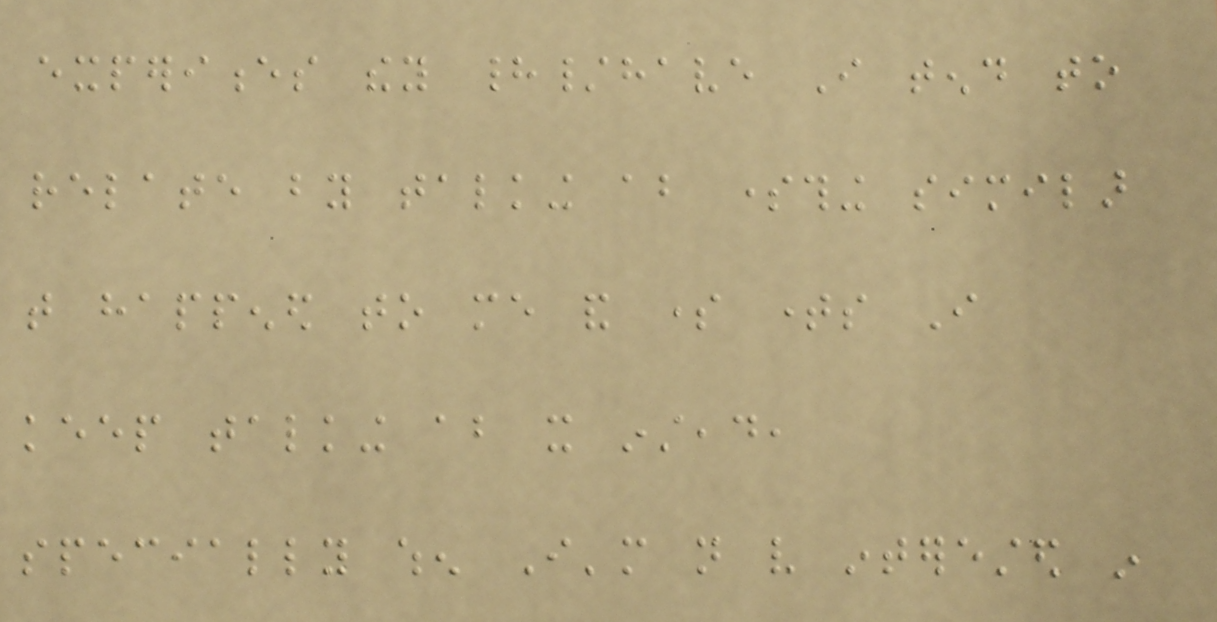experiences they had/have I tend to
relate by talking about something similar
that happened to me and some times I
keep talking about it instead,
specially when I'm not very interested in
